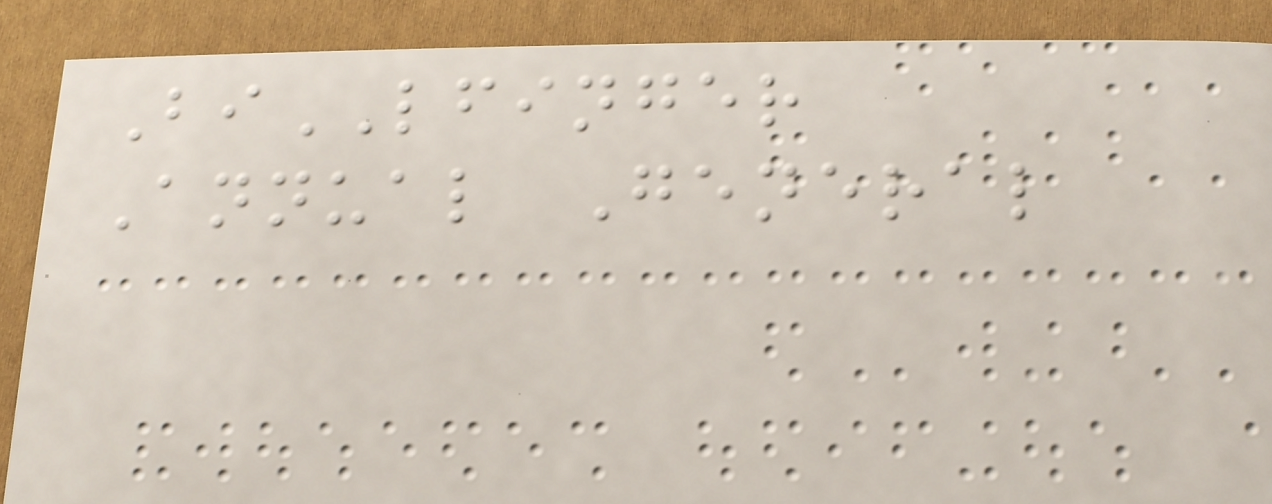BiLFINGER
Annual General
